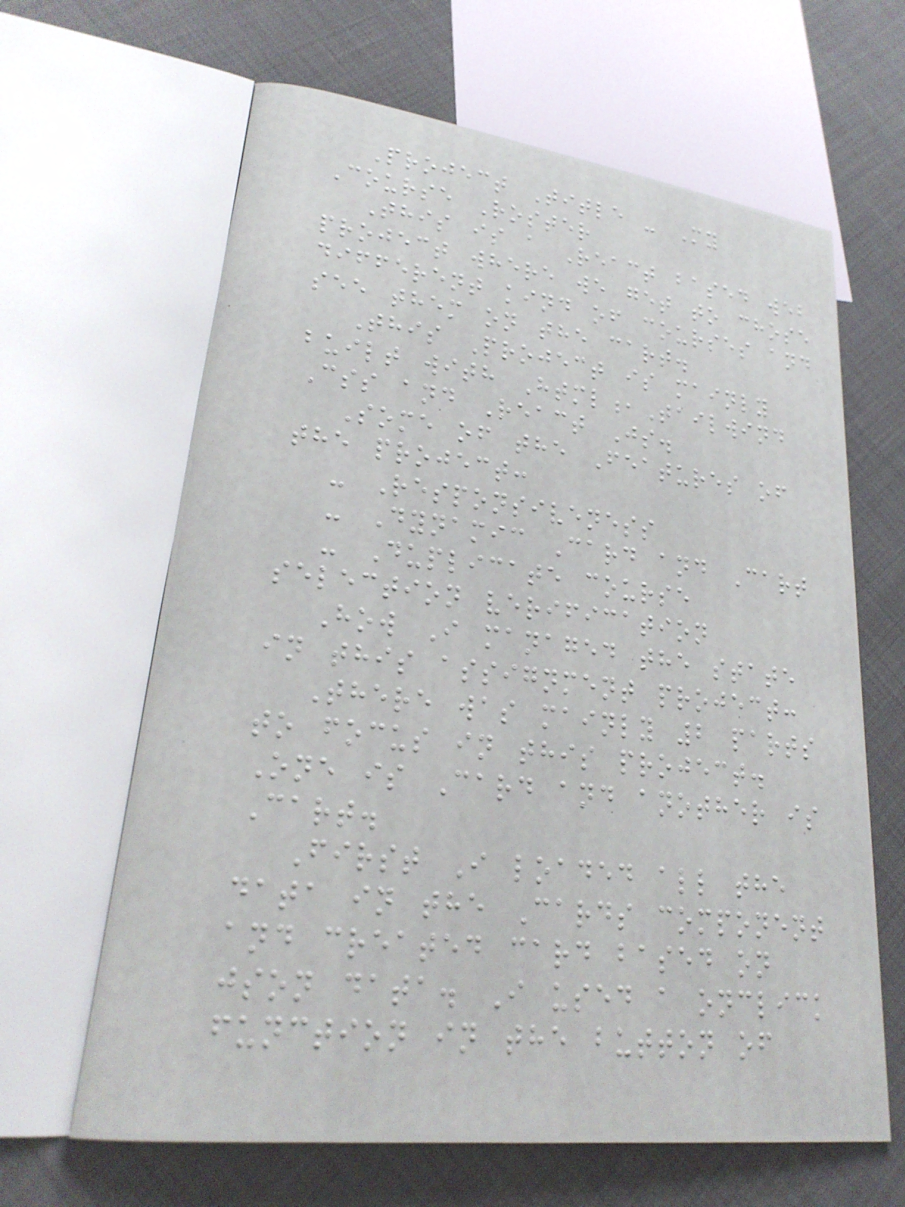Project Title - My
Course Roster
This is a React based web
project where we get to chose
different kind of courses and
see them on the cart.
This Project is mainly
built with Html,Tailwind
Css and React Js.
Some of the Features of
the project:
- Responsiveness
- Dynamic Card and Cart
- Duplicate course
selection verification
How I managed the state
in this assignment project:
There was mainly 2 parts
to focus in this project.
One is Card and another is
Cart.
First I loaded all the
data in the Cards component
and created card based on
json data. I used a onclick
function in the button of
